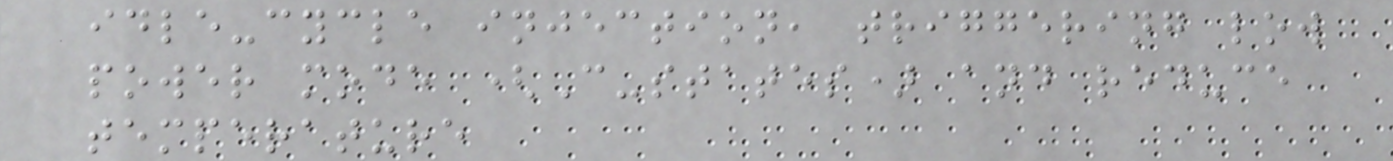idle-cycle injection, triggering low
power mode (C-states) and reduce
temperature
